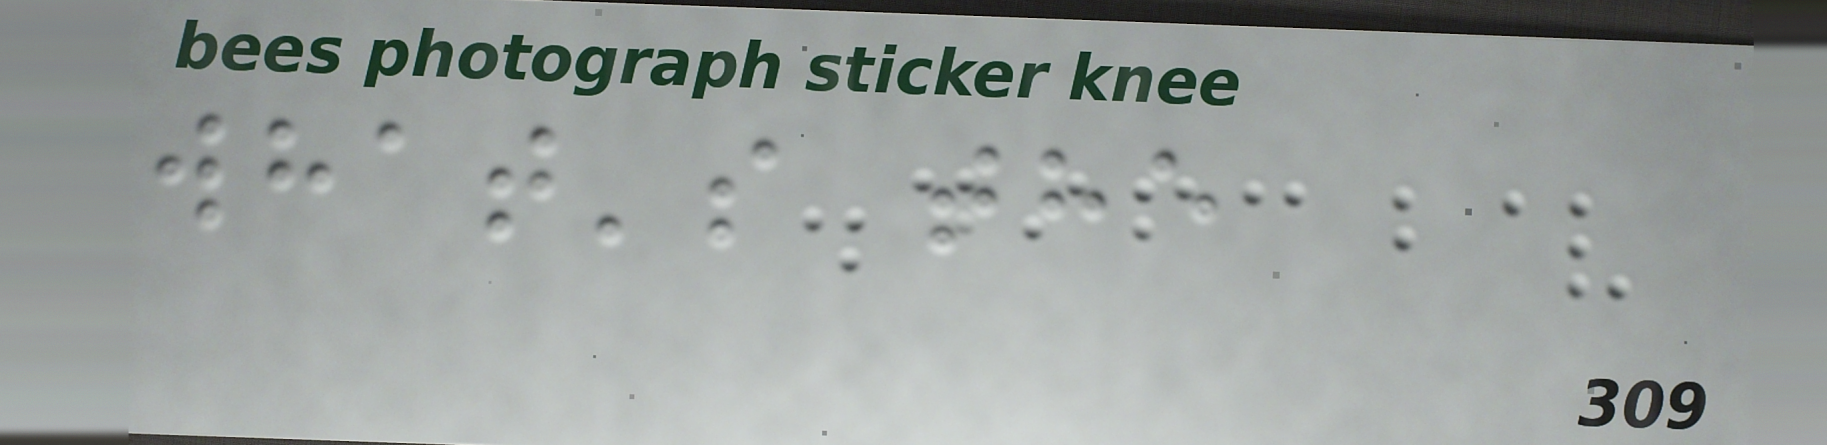what's the
